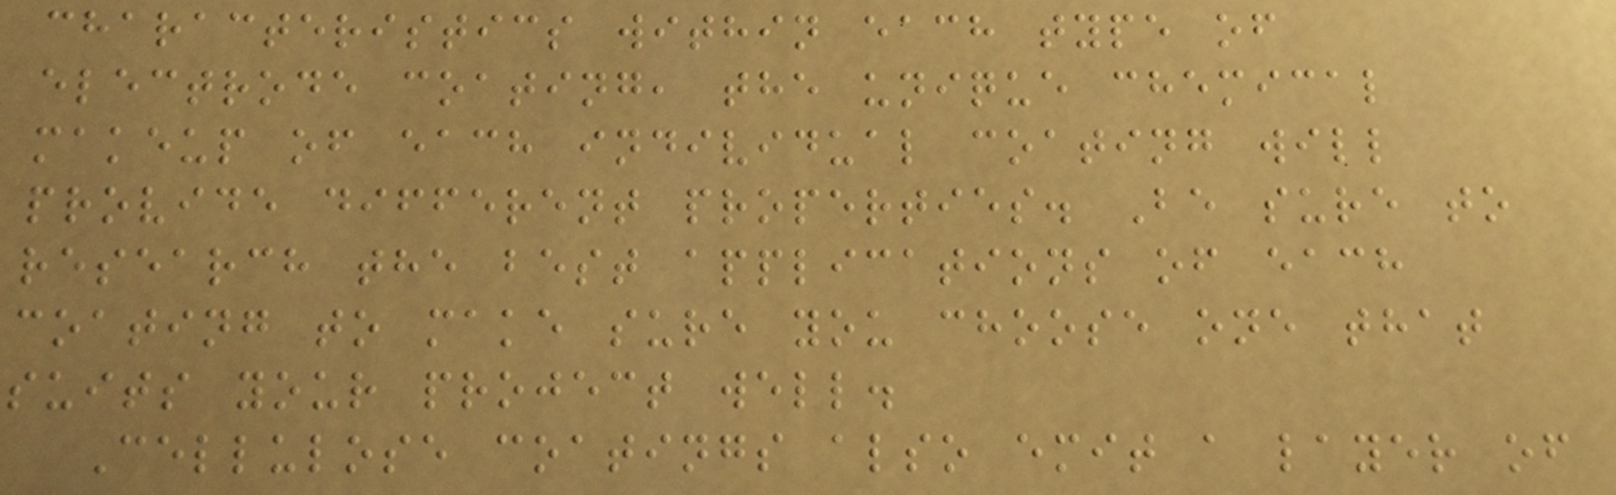characteristics within each type of
electrode coating, the unique chemical
makeup of each individual coating will
provide different properties. Be sure to
research the best applications of each
coating to make sure you choose one that
suits your project well.
Cellulose coatings also emit a layer of
